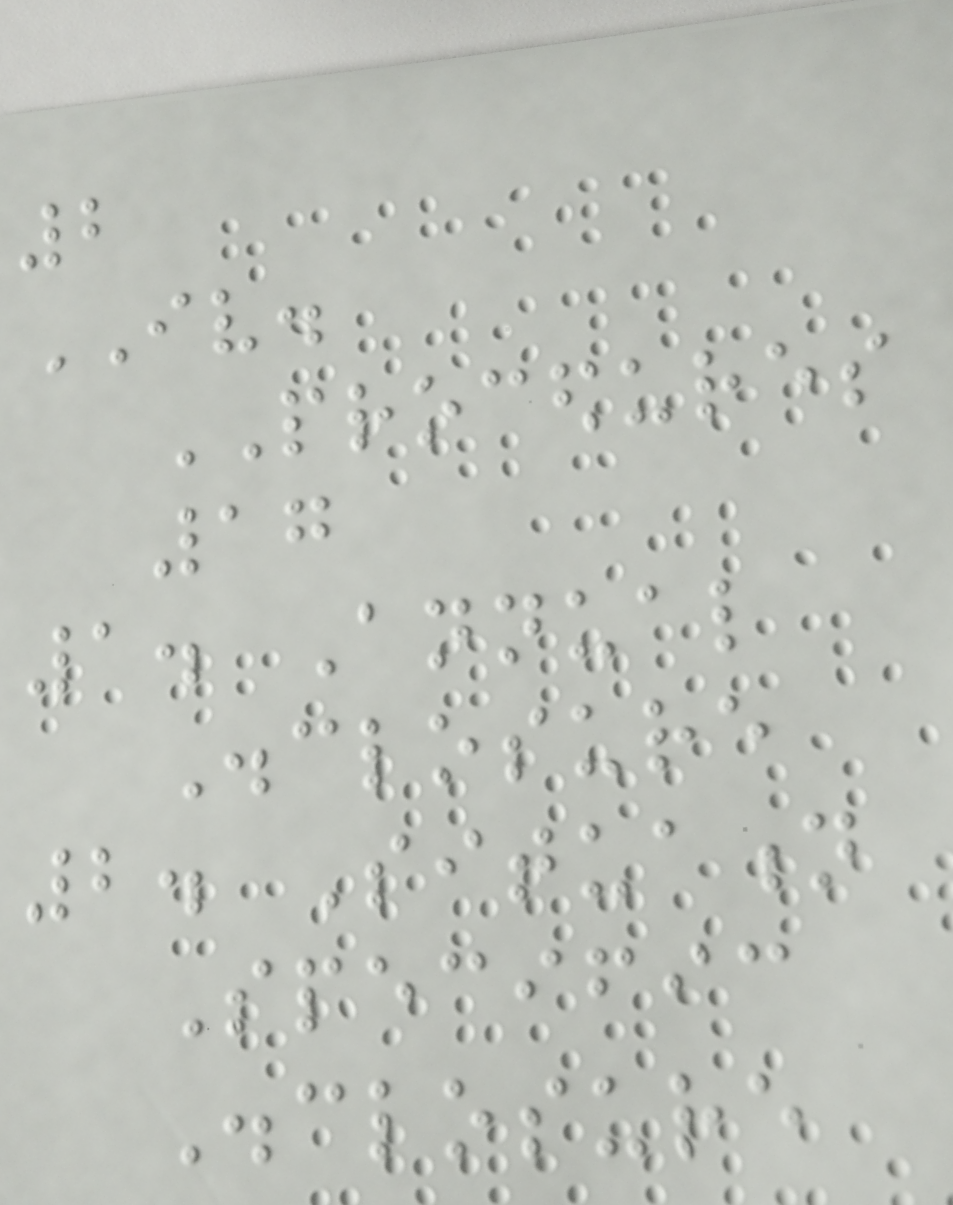2
IV.
PROCEDURES
17
1. Annual
Disclosure
2. Situation
Specific
Disclosure
